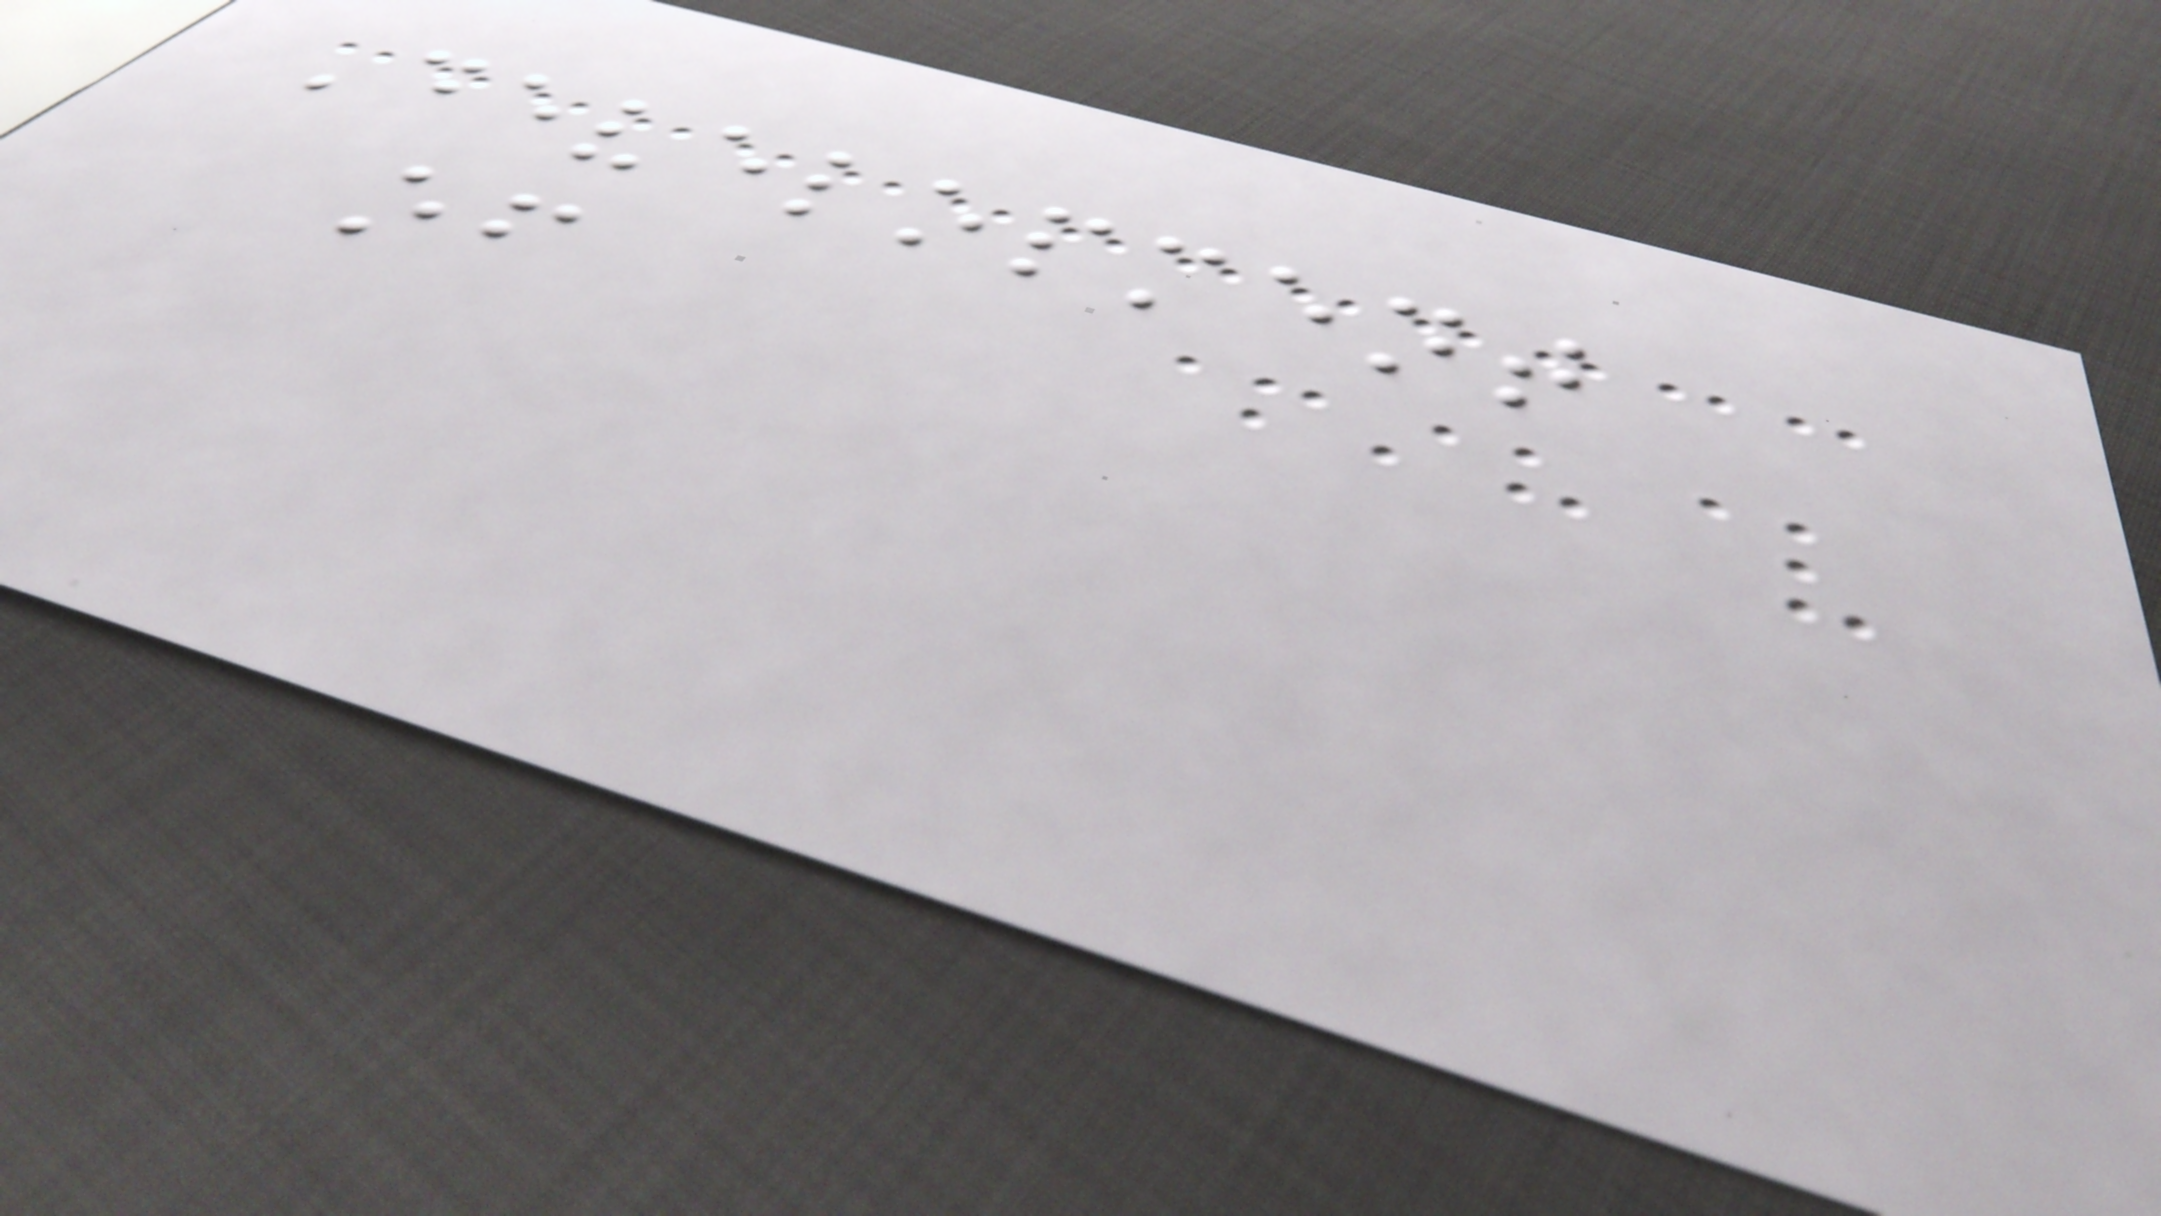Development
of
